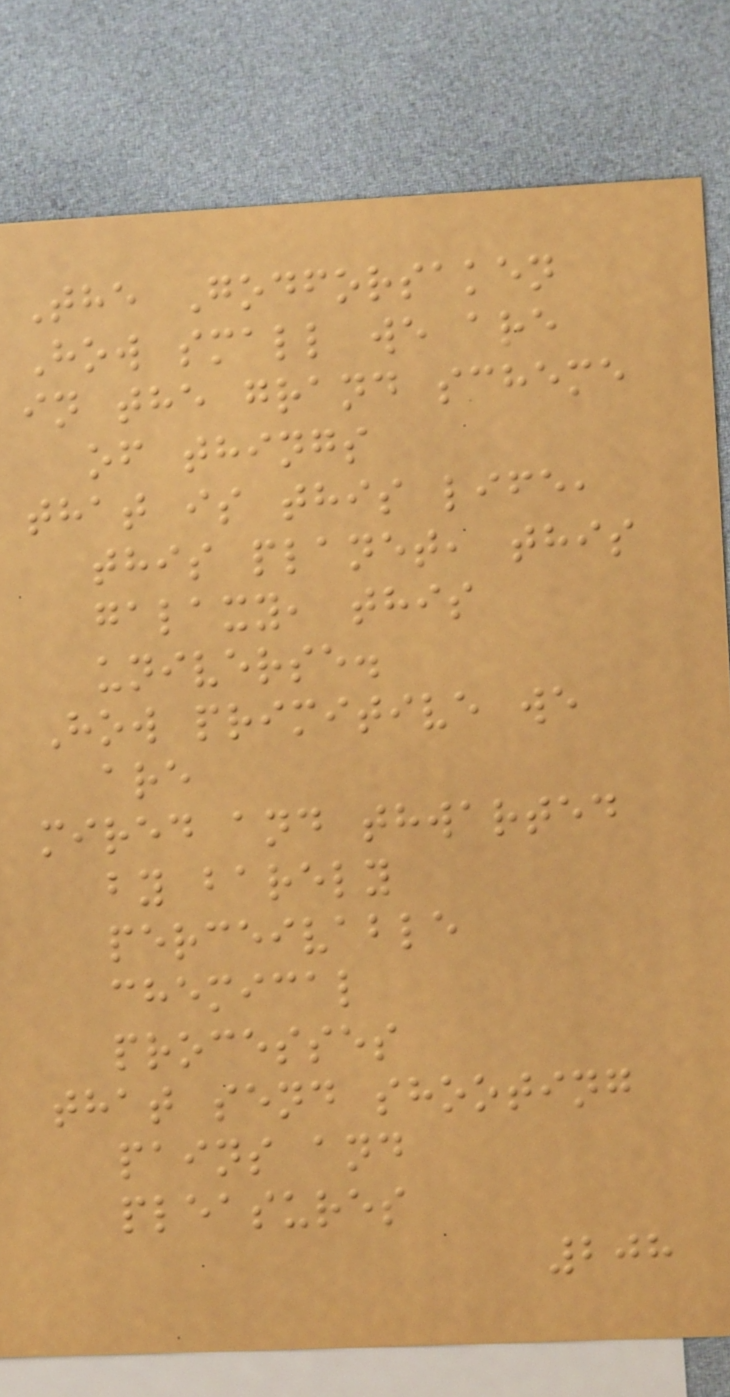The Godforsaken
How small we are
in the grand scheme
of things
that is this life,
this planet, this
galaxy, this
universe.
How primitive we
are
mired and thwarted
by barely
perceivable
chemical
processes
that send shooting
pains and
pleasures
208
